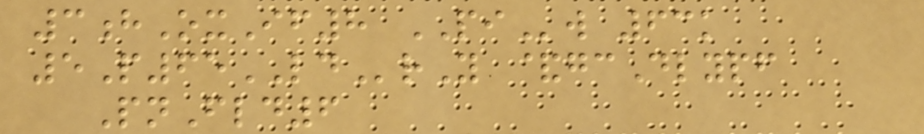3hOxIf8 PIw 63k
5P65LDrY &gcDlypf
PnFld6
